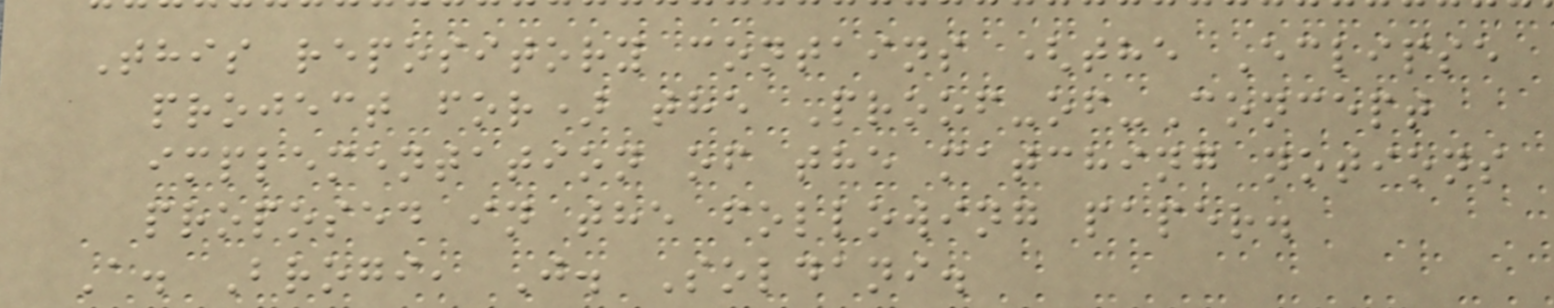This repository contains (the Eclipse
project for) the Proof-of-Concept
implementation of the matching notions
proposed in the following paper.
A. Brogi, J. Soldani.
